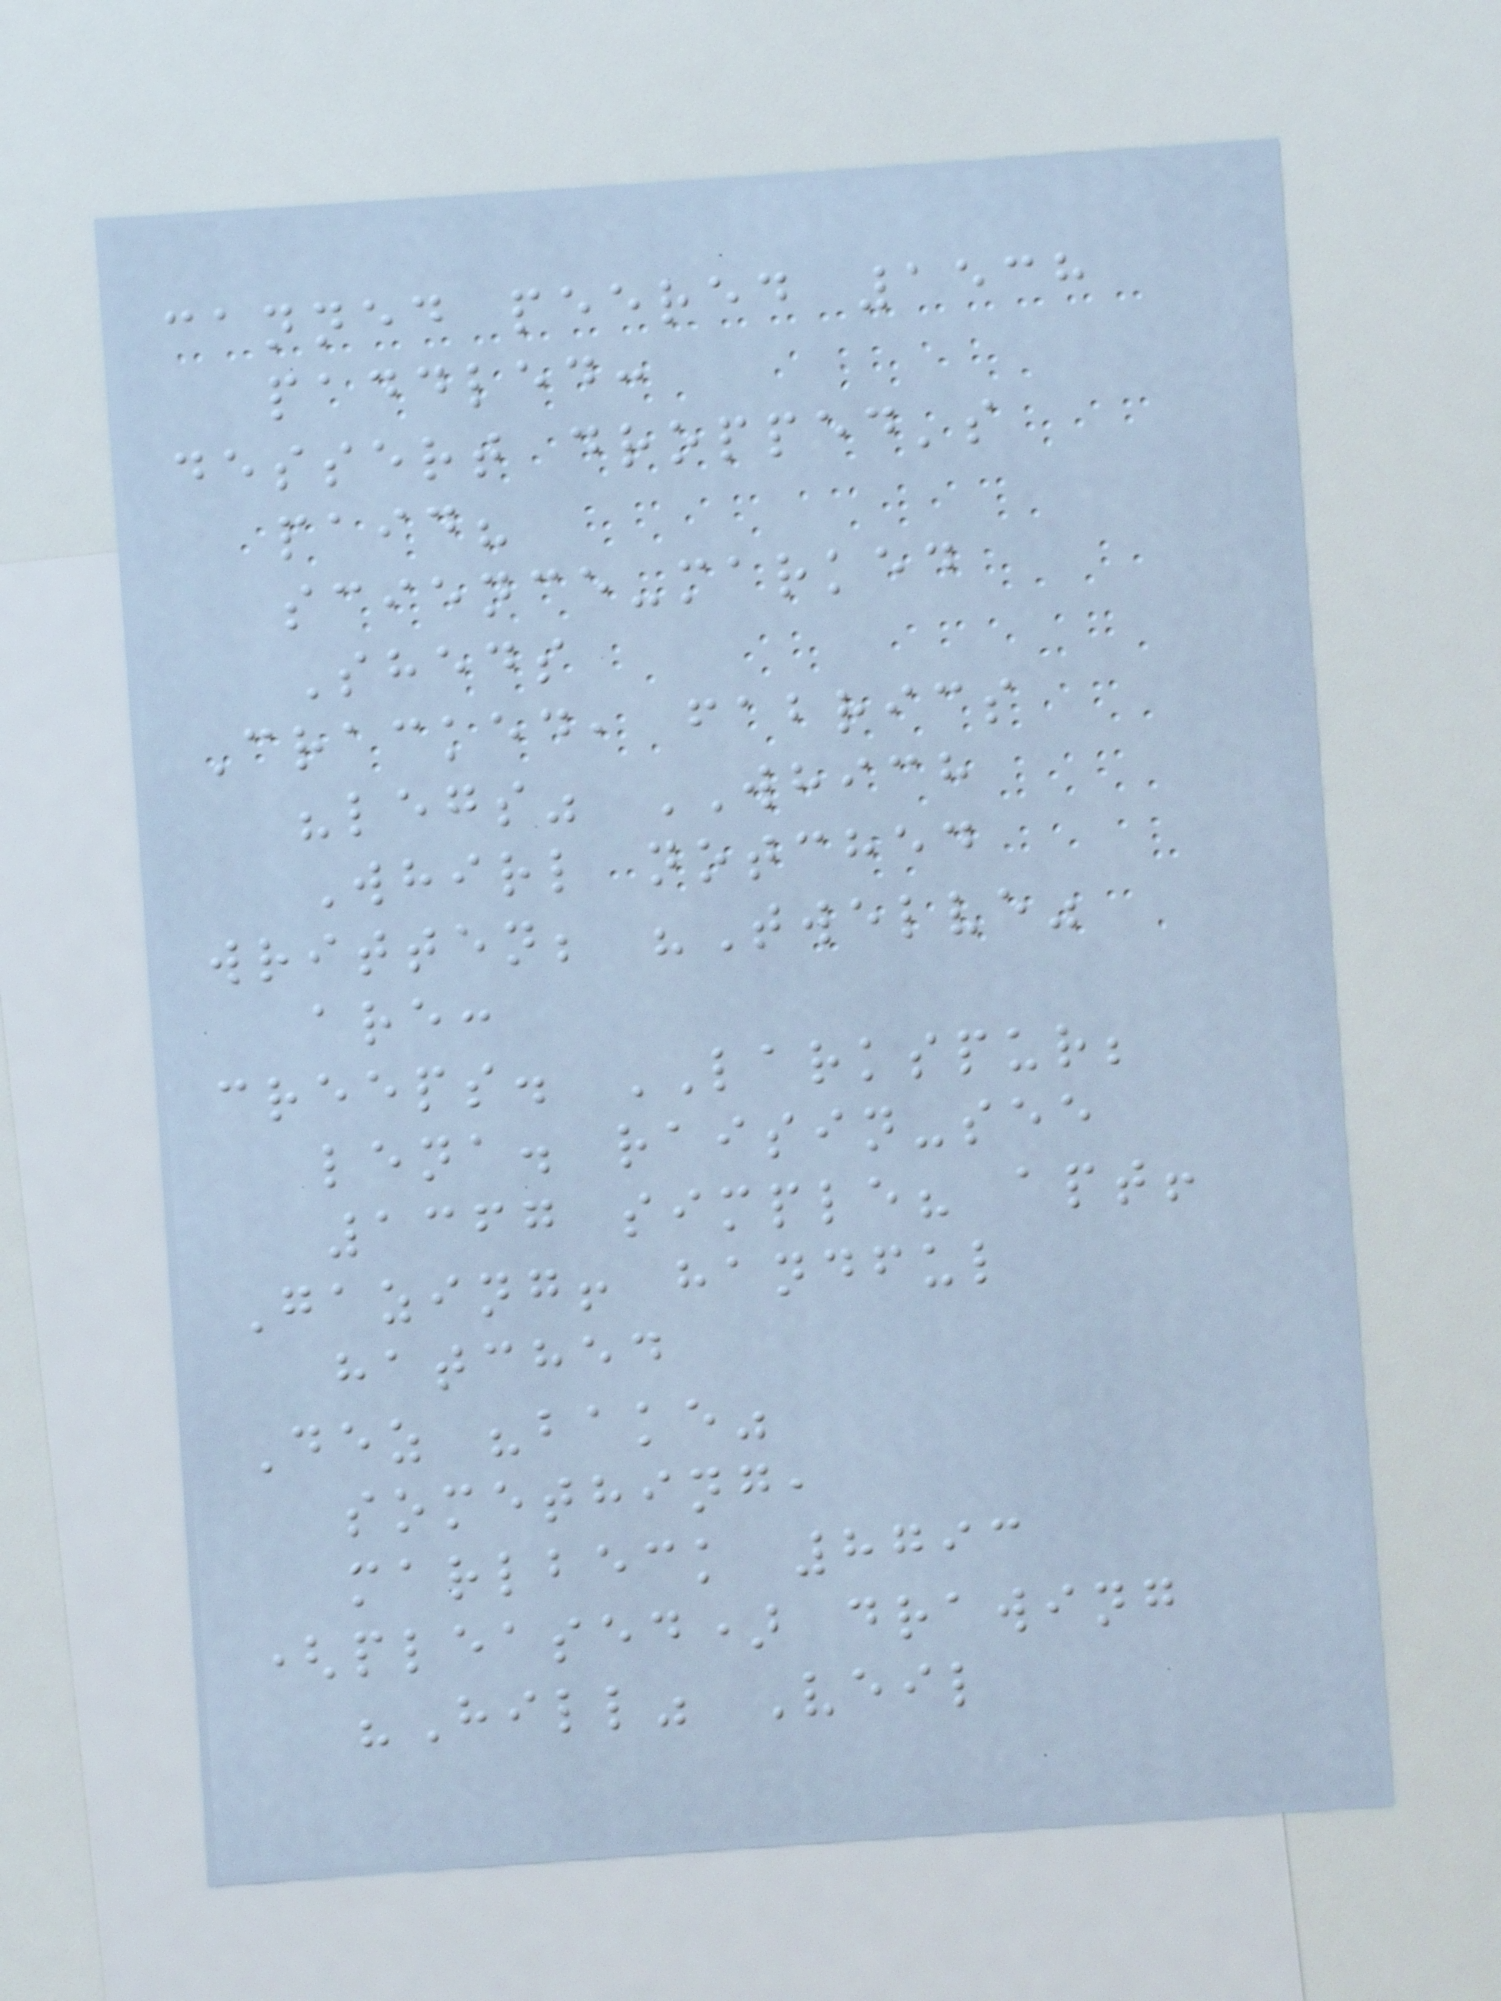canned peered 1538
paddled:
dessert dropped's
paid?
science-marked
Sheds
Cracked, fabrics
"legs" WHICH
Whirl notched
written; "Twelve"
are:
creeps. LARKSPUR;
lena. raisin-see
1367 simple? apt!
Gazing! handful
hatched
Dez "bake"
something,
marlbeck 8793
(pleased) drawing
"Hill" Veil
